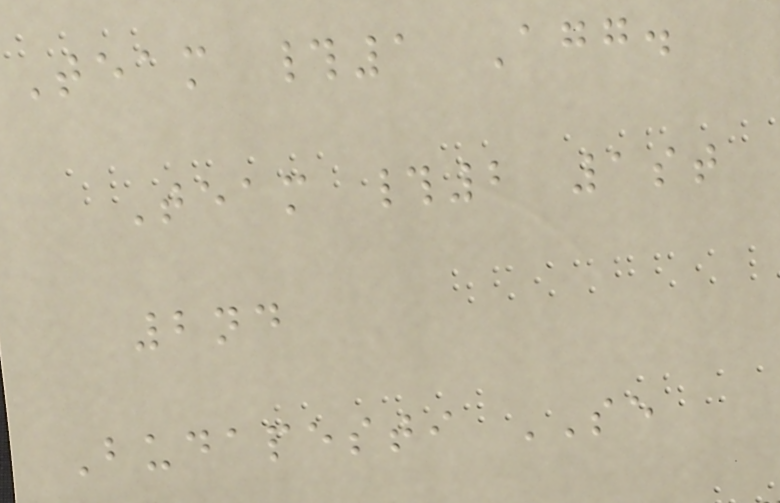Team #1 Agg.
Team #2 1st
2nd
Budapesti SE
